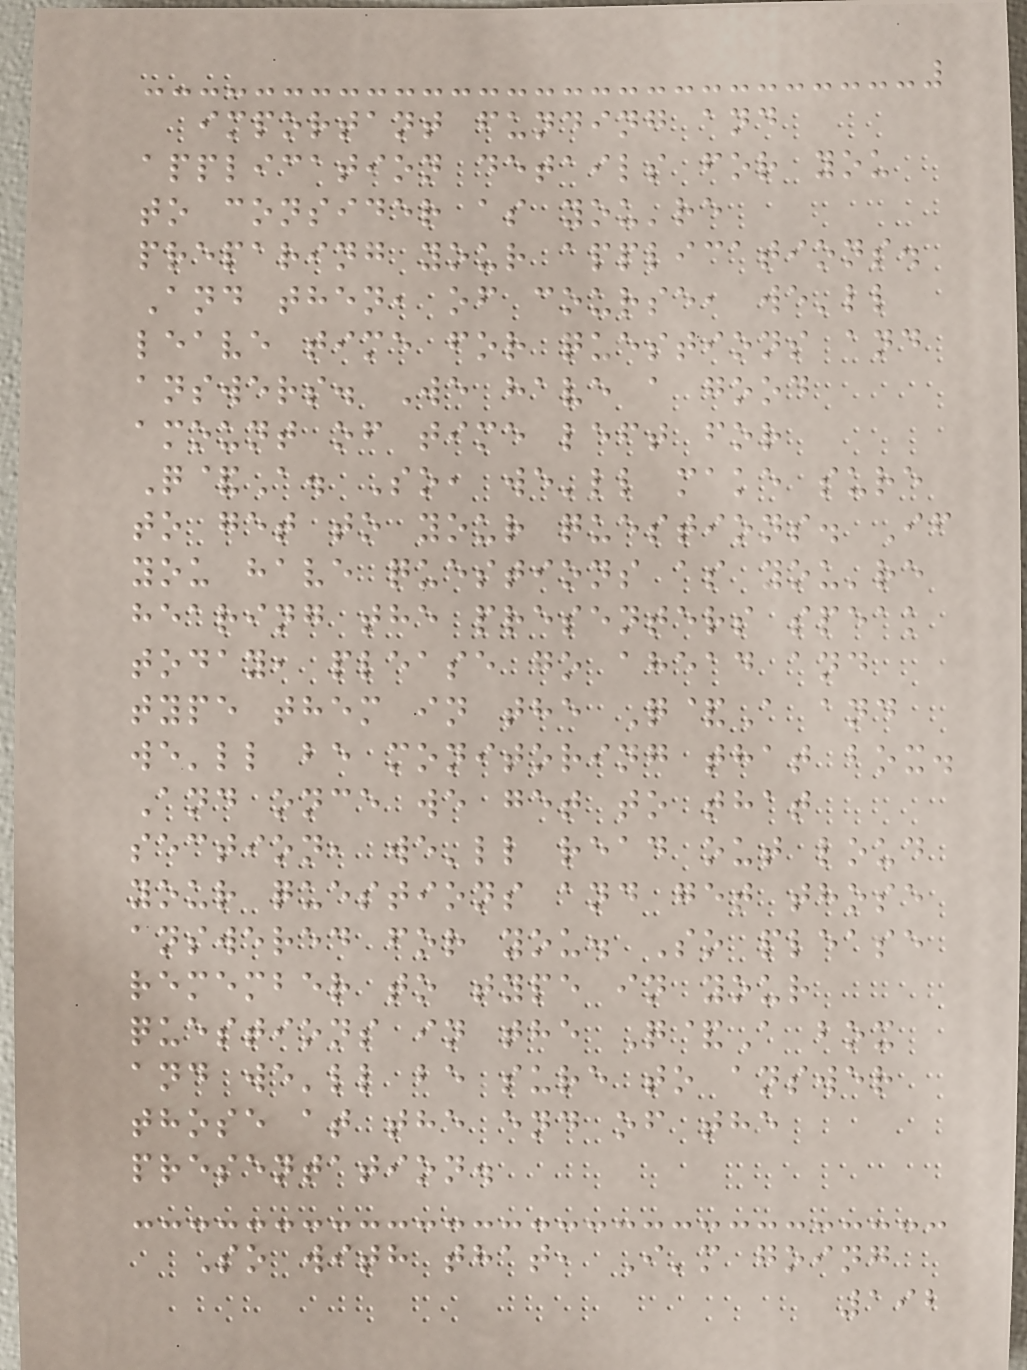important funding and
application details for you
to consider as you're
preparing your applications.
And then, of course, we'll
leave time for questions and
answers. We have a good
amount of time left for
Q&A. So, we'll make sure
to get to your questions. If
you have questions as you're
hearing the presenters speak
today, please go ahead and
type them in the Q&A and
we'll be monitoring that box.
And once we get to that
section, we'll read out loud
your questions and get those
answered for you. So please
remember to type in your
questions in the Q&A box
and we'll be sure to answer
those at the end of the
presentation.
So with that, I'm going
192
